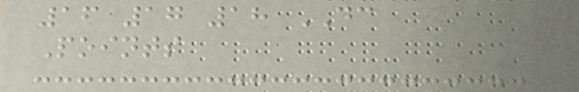16 17 18 DC
Points
